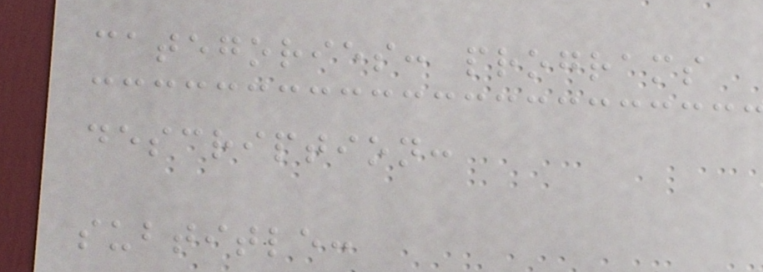categories: programs
description:
subtitle:
